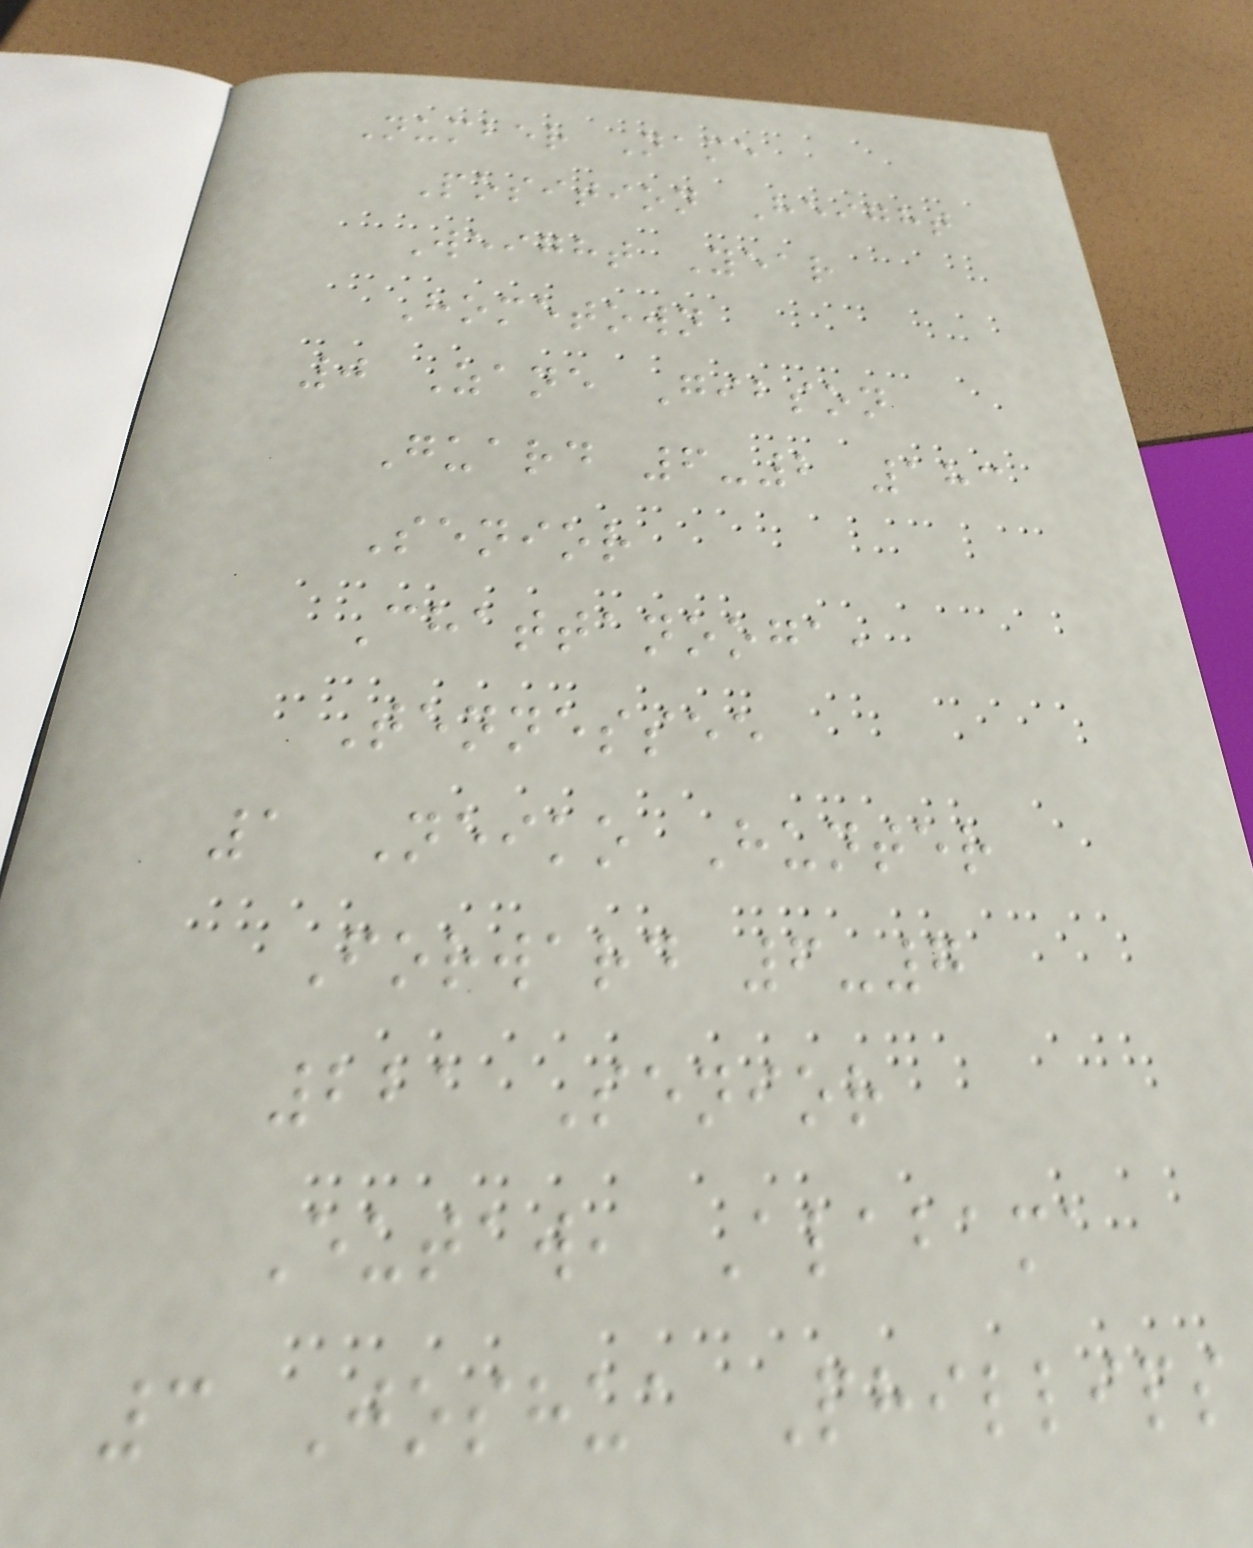Number Name
Position Height
Weight Year
Hometown
0 Zane Gibson
Guard 6-2 183
Senior
Chattanooga,
Tennessee
1 Neiko Hunter
Forward 6-7
221 Senior
Eutaw, Alabama
3 Joshua Phillips
